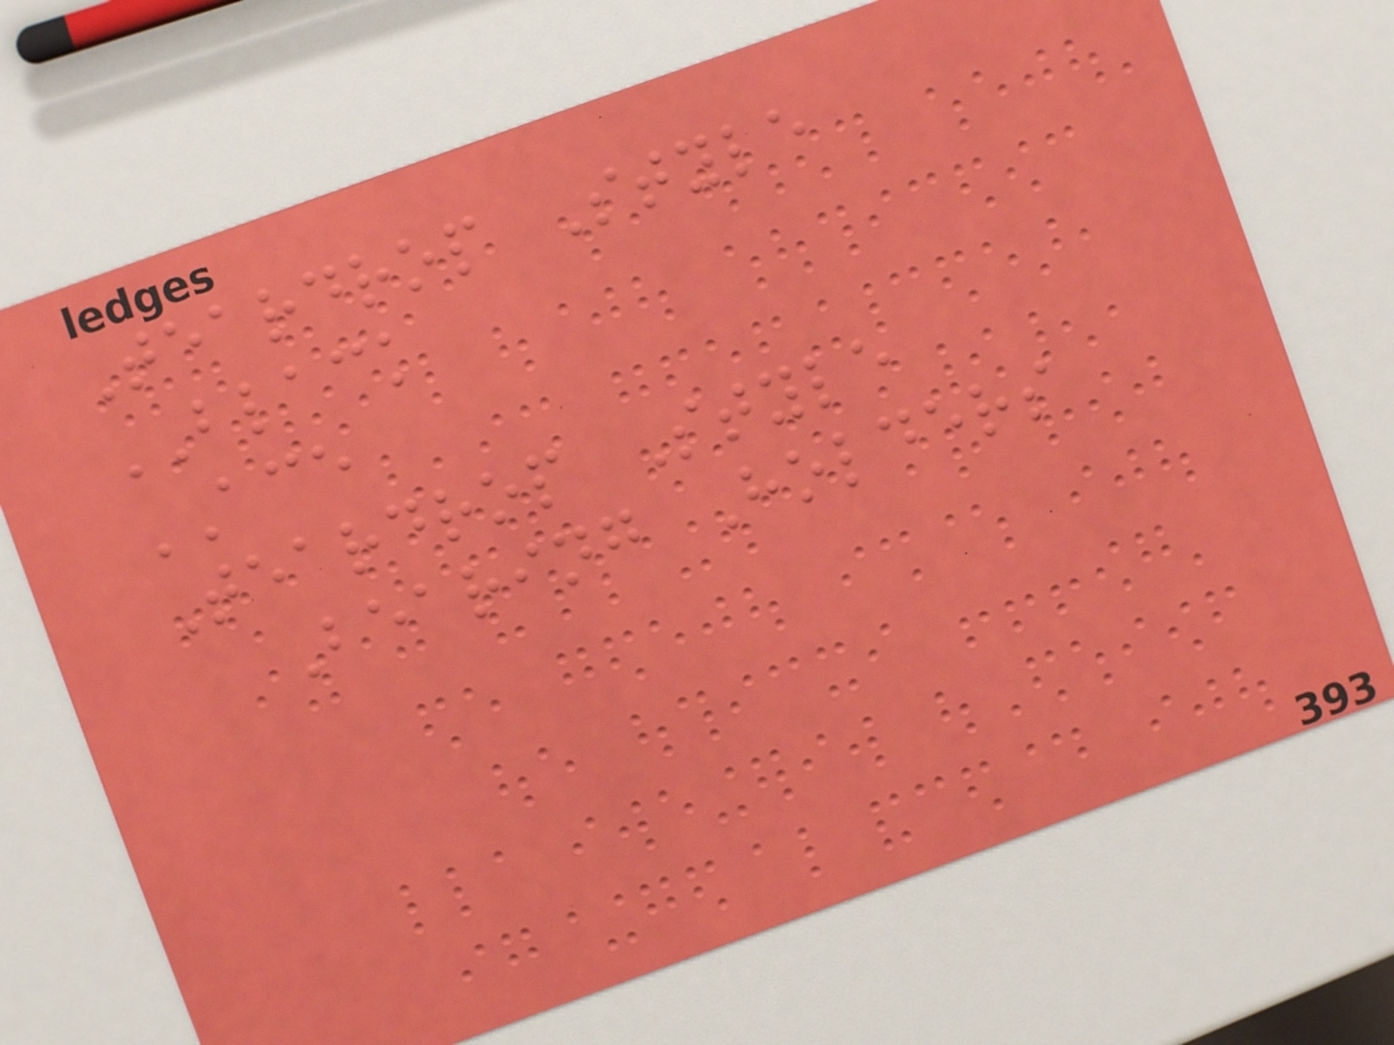Teardrop Style
BLACK
ACE
Teardrop Style
Bearing Holders
